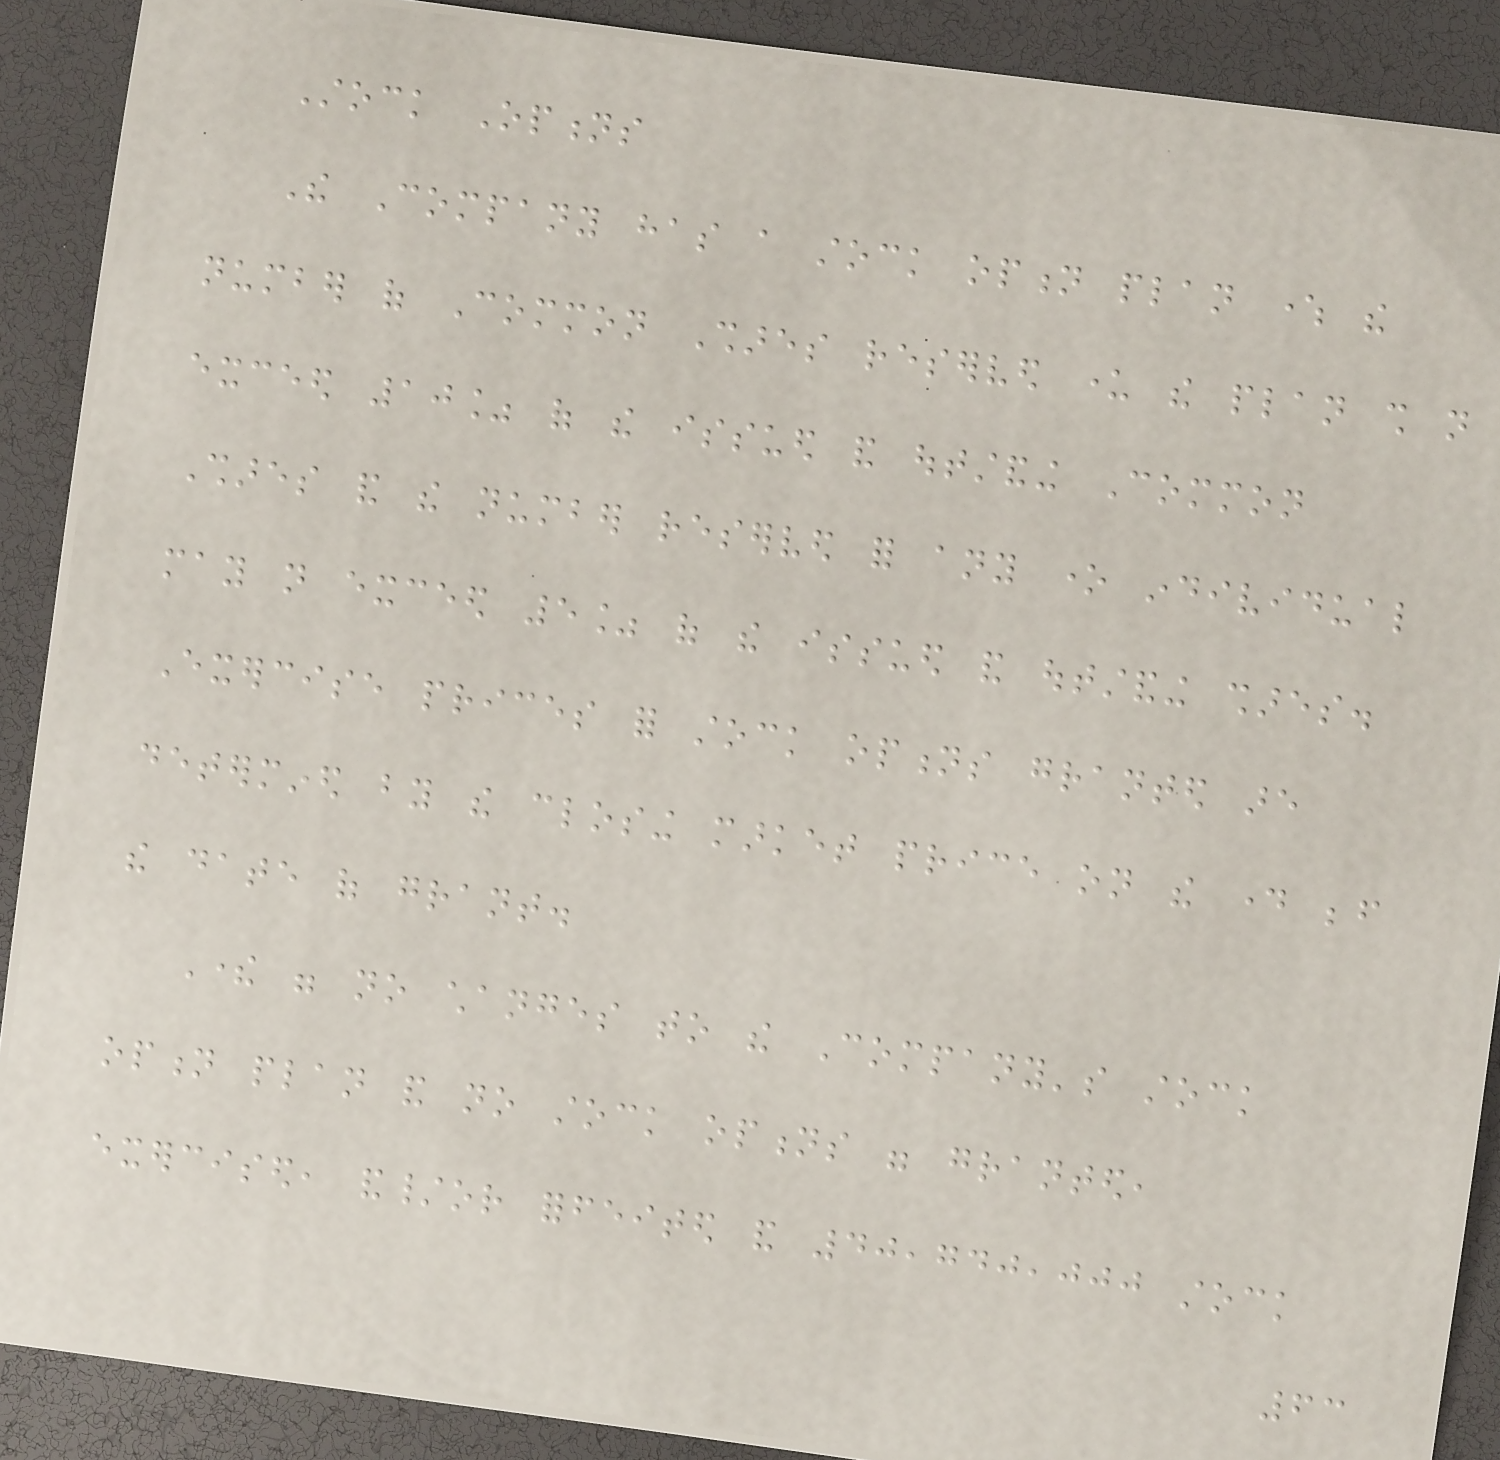Stock Options
The Company has a stock option plan where the
number of Common Shares reserved under the plan shall not
exceed 10% of the issued and outstanding Common
Shares and the number reserved for any one individual
may not exceed 5% of the issued and outstanding shares.
Exercise prices for stock options granted are
determined by the closing market price on the day before
the date of grant.
There were no changes to the Company's stock
option plan and no stock options were granted,
exercised, and/or forfeited and 40,740,000 stock
63
